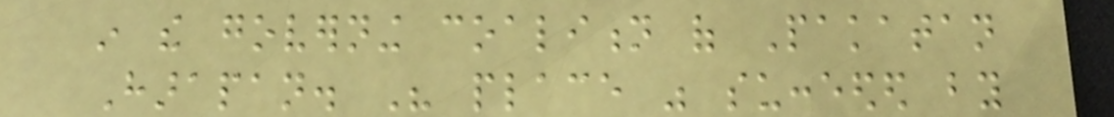in the governing coalition of Pakatan
Harapan. His place was succeeded by
